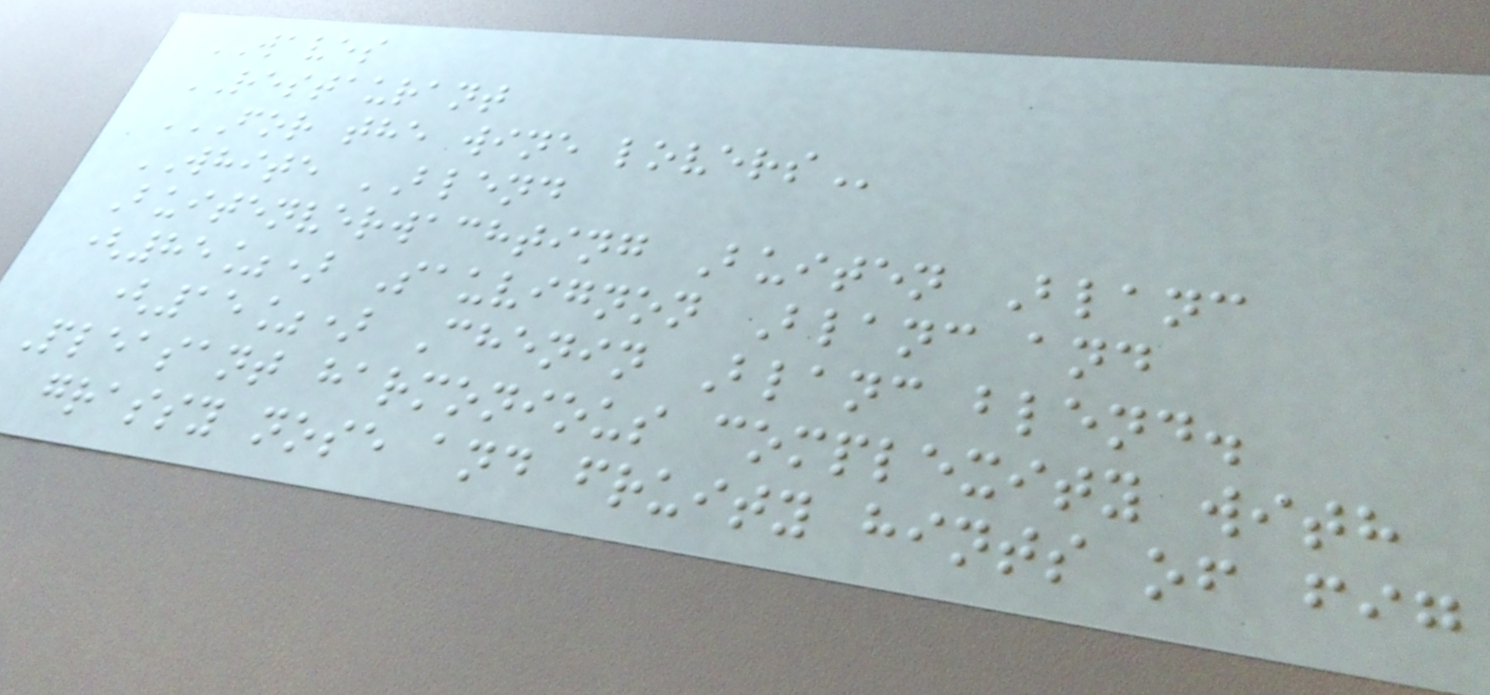WAVES
RESTAURANT
FOR THE WINE LOVERS
WHITE BLEND
Buitenverwachting Buiten Blanc
(85%) Sauvignon Blanc and
(15%) Chenin Blanc blend.
Pleasant harmonious complexity with
grassy nose and fruity hints of fig
